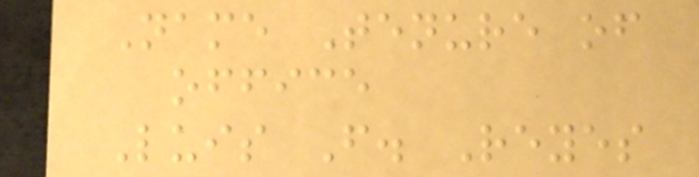Name Tenure of
office
Luis F. Reyes
